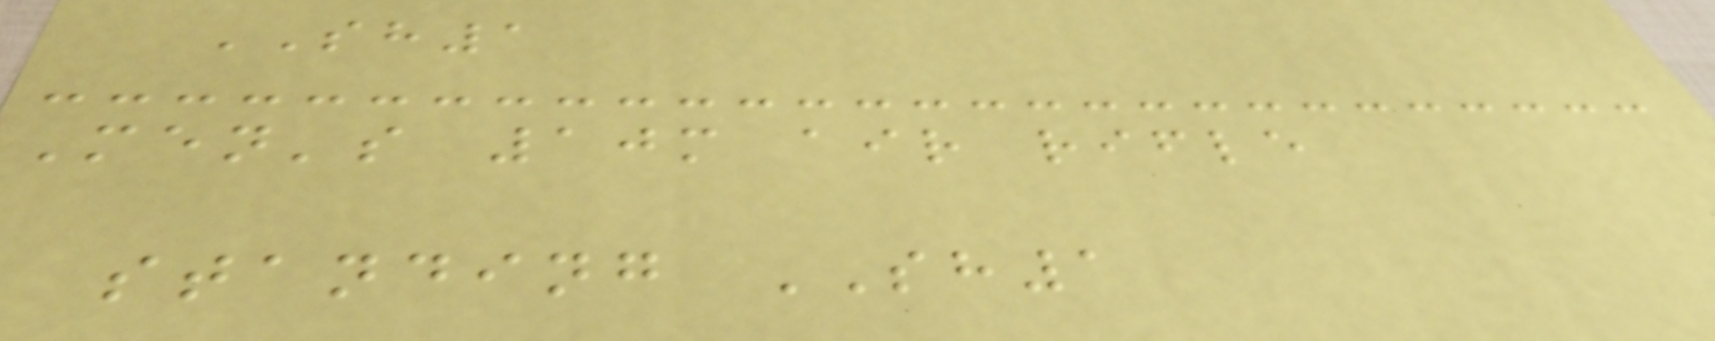SH1
Men's 10m air rifle
standing SH1
